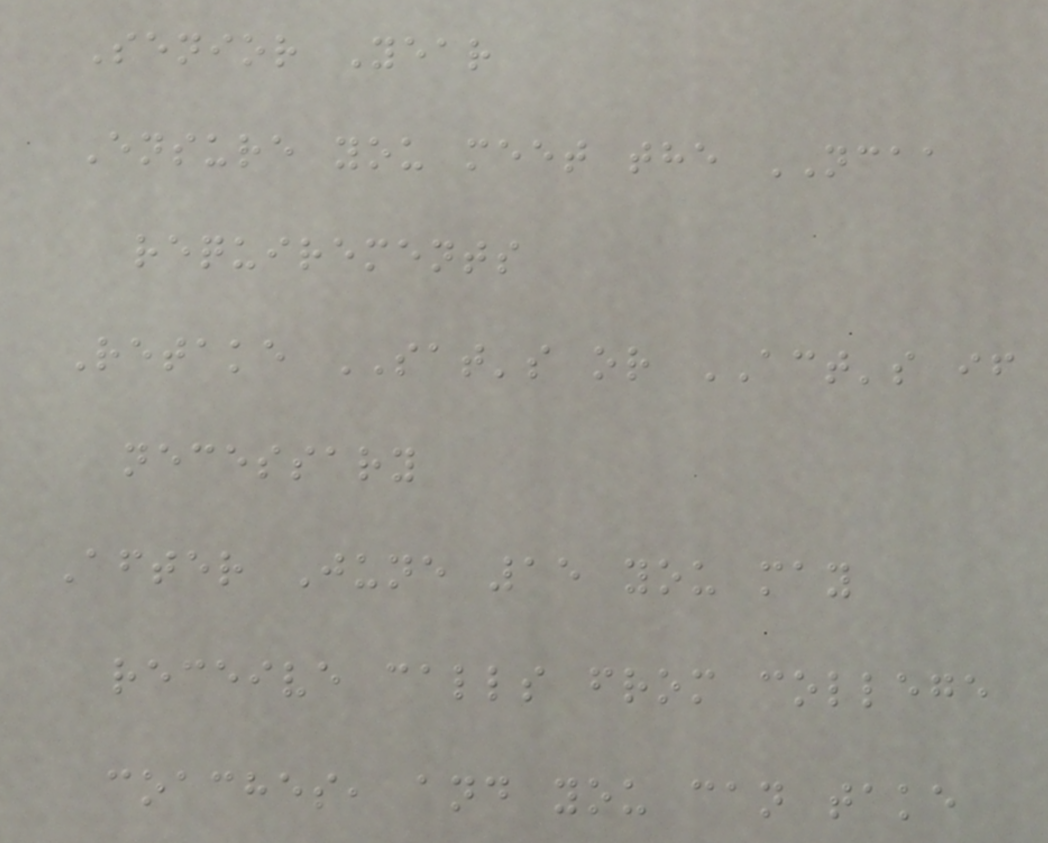Senior Year
Ensure you meet the NCAA
requirements
Retake SAT's or ACT's if
necessary
After June 15 you may
receive calls from college
coaches, and you can take
